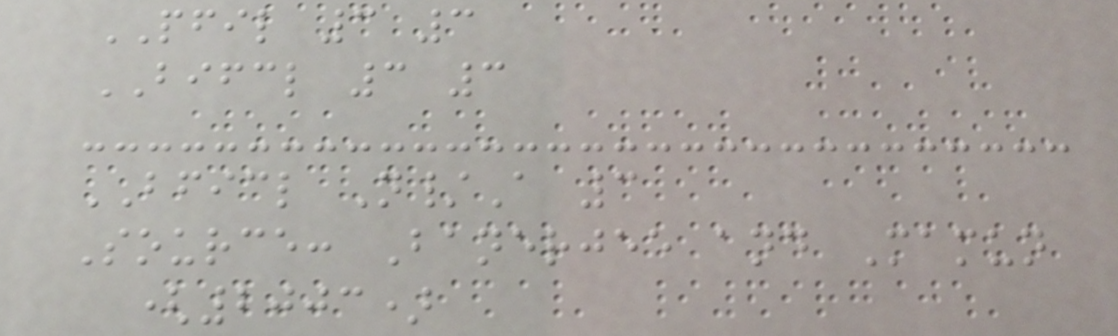PFIL 3 3
BIFCL 3 3
BFICL N/A 3
Source: Banerjee and Mamun
(2003)
